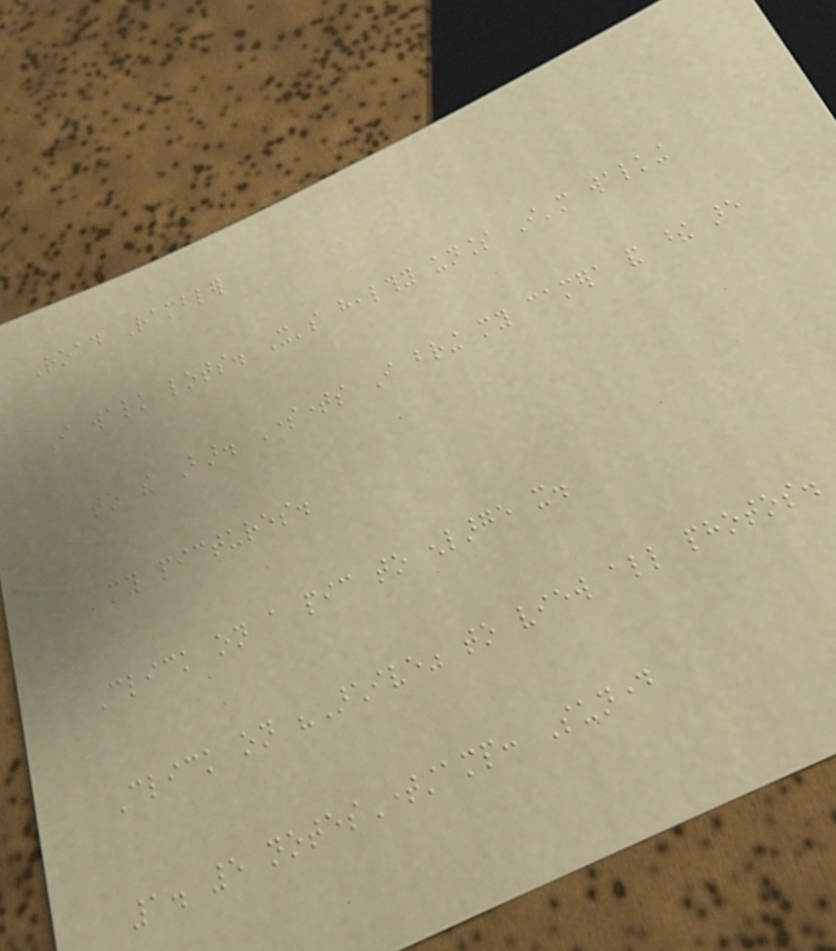Road Rambler
I walk lots. It's healthy unless I'm walking
to the Bar. Sometimes I bring my camera and these are
my pictures.
Click on a pic to enlarge it.
Click on "Archive" to view all photos.
1. 5 notesTimestamp: Sunday
